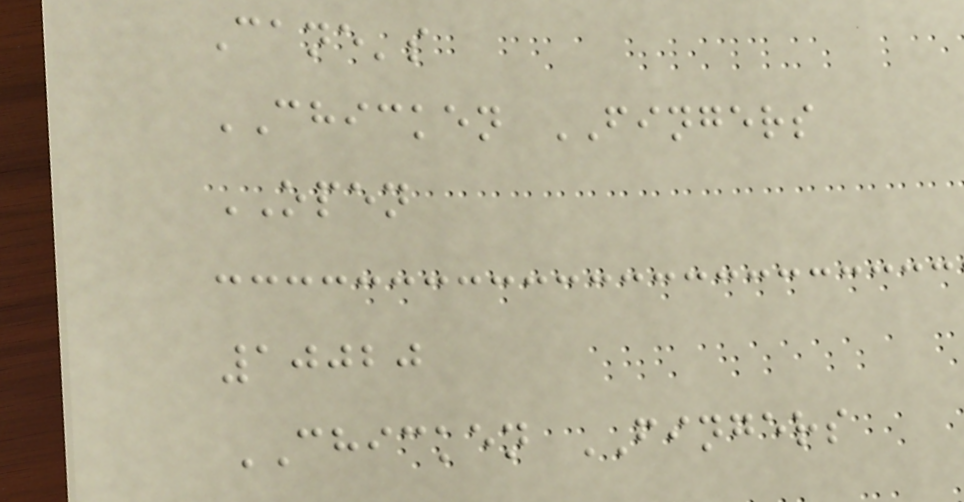Cane's
CHICKEN FINGERS
OPEN
10020
CHICKEN FINGERS
